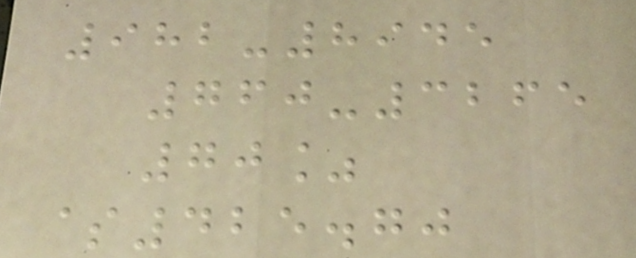982-8945
760-3265
70%
$425.70
